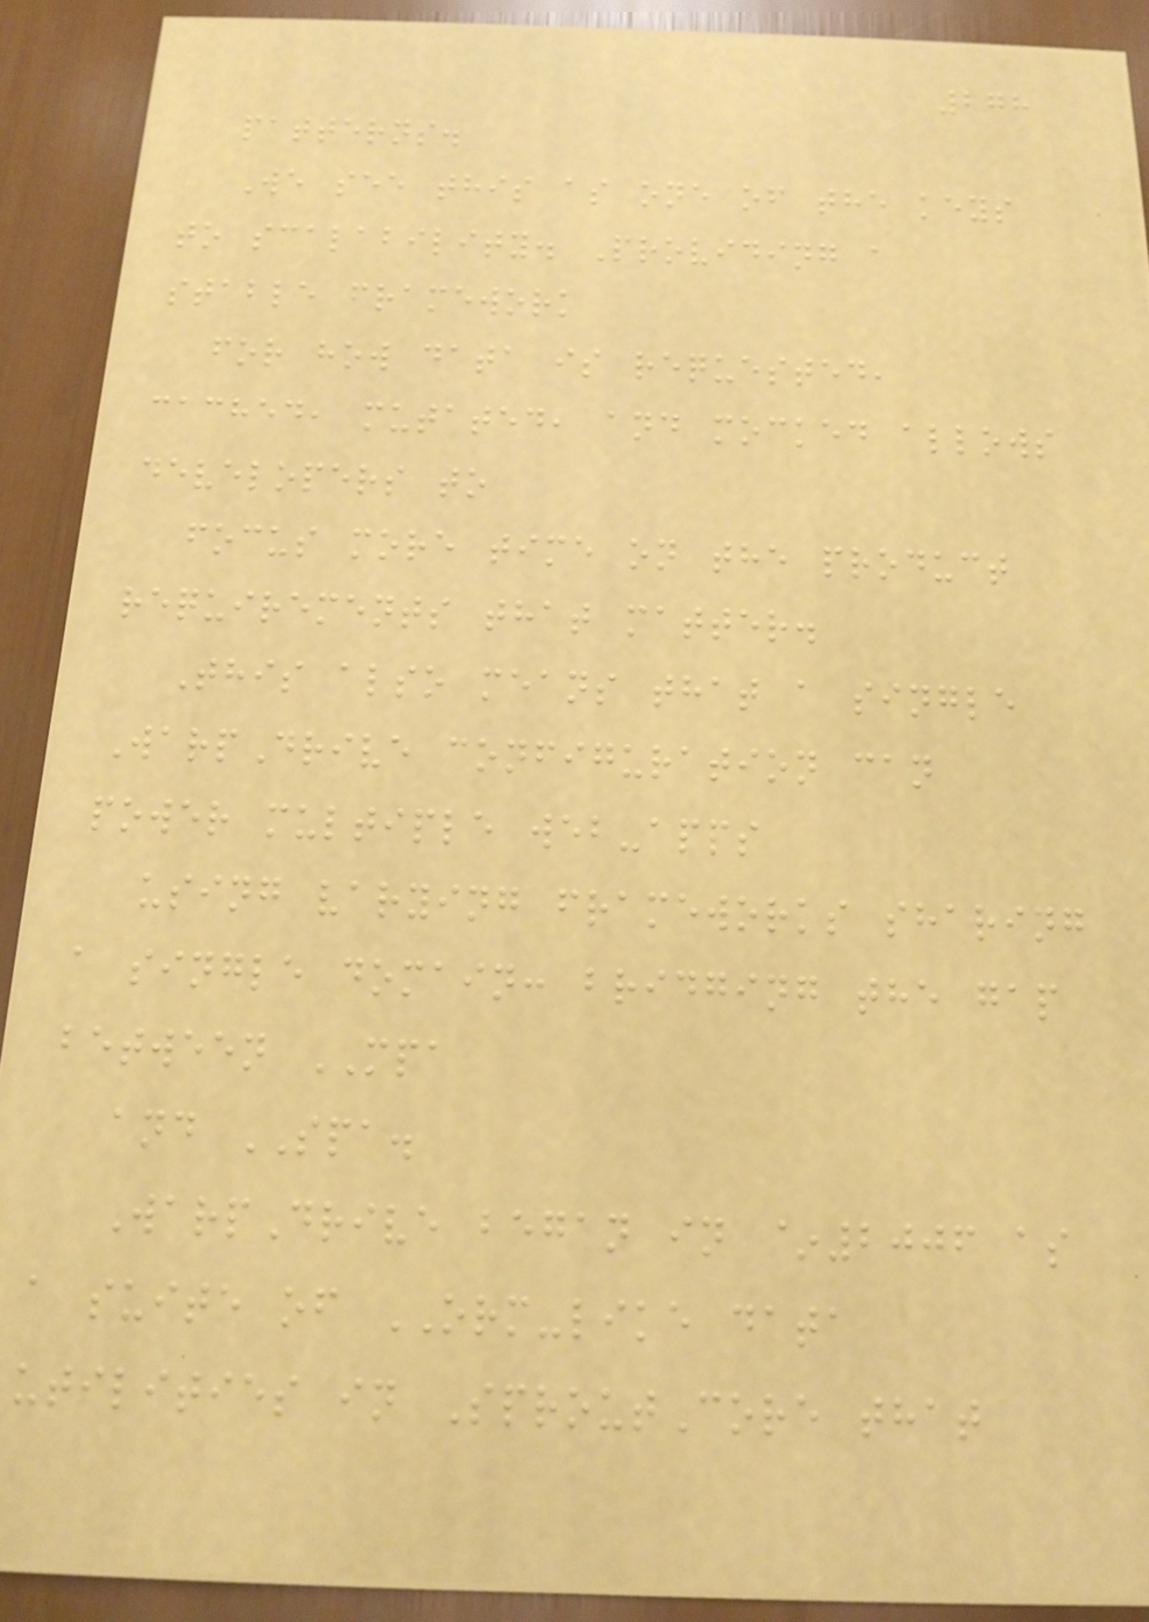278
patterns.
We see this as one of the keys
to scalability. Providing a
stable framework
for how data is requested,
cached, mutated, and mocked allows
developers to
focus more time on the product
requirements that matter.
This also means that a single
WarpDrive configuration can
power multiple web-apps
using varying frameworks sharing
a single domain: bridging the gap
between MPA
and SPA.
WarpDrive began in ~2006 as
a suite of ORM-like data
utilities in SproutCore that
